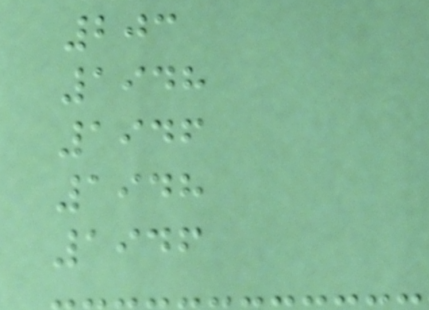203
1948
1946
1948
1946
